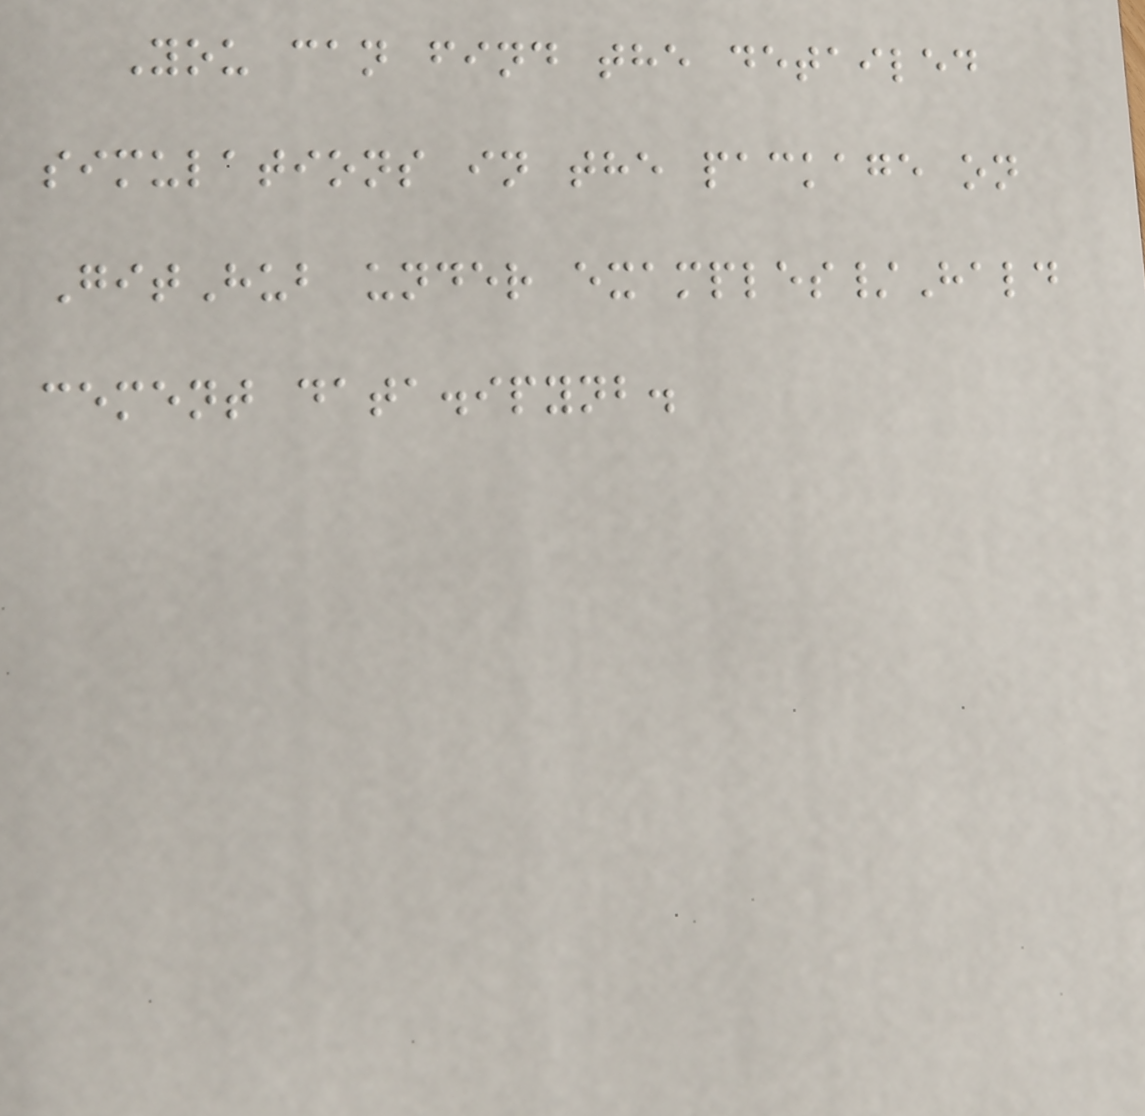You can find the detailed
simulations in the package on
GitHub under examples/Hald
cement data.ipynb.
